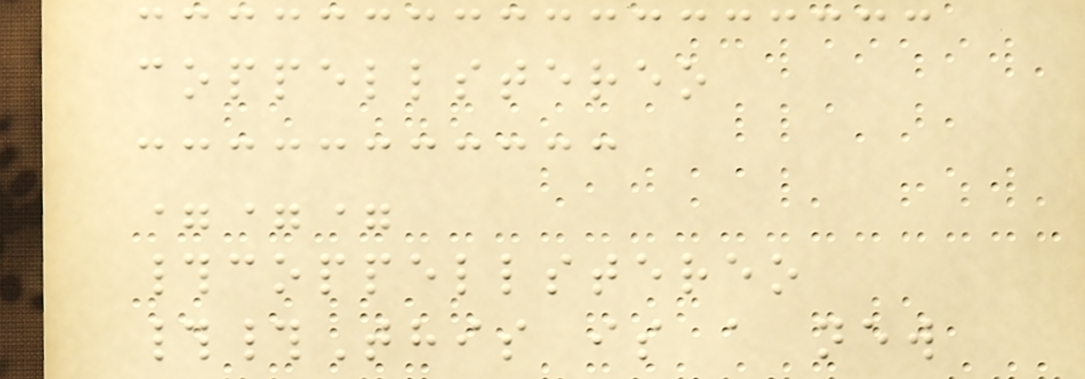coppellstereo
===
#coppellstereo
##This is a new
